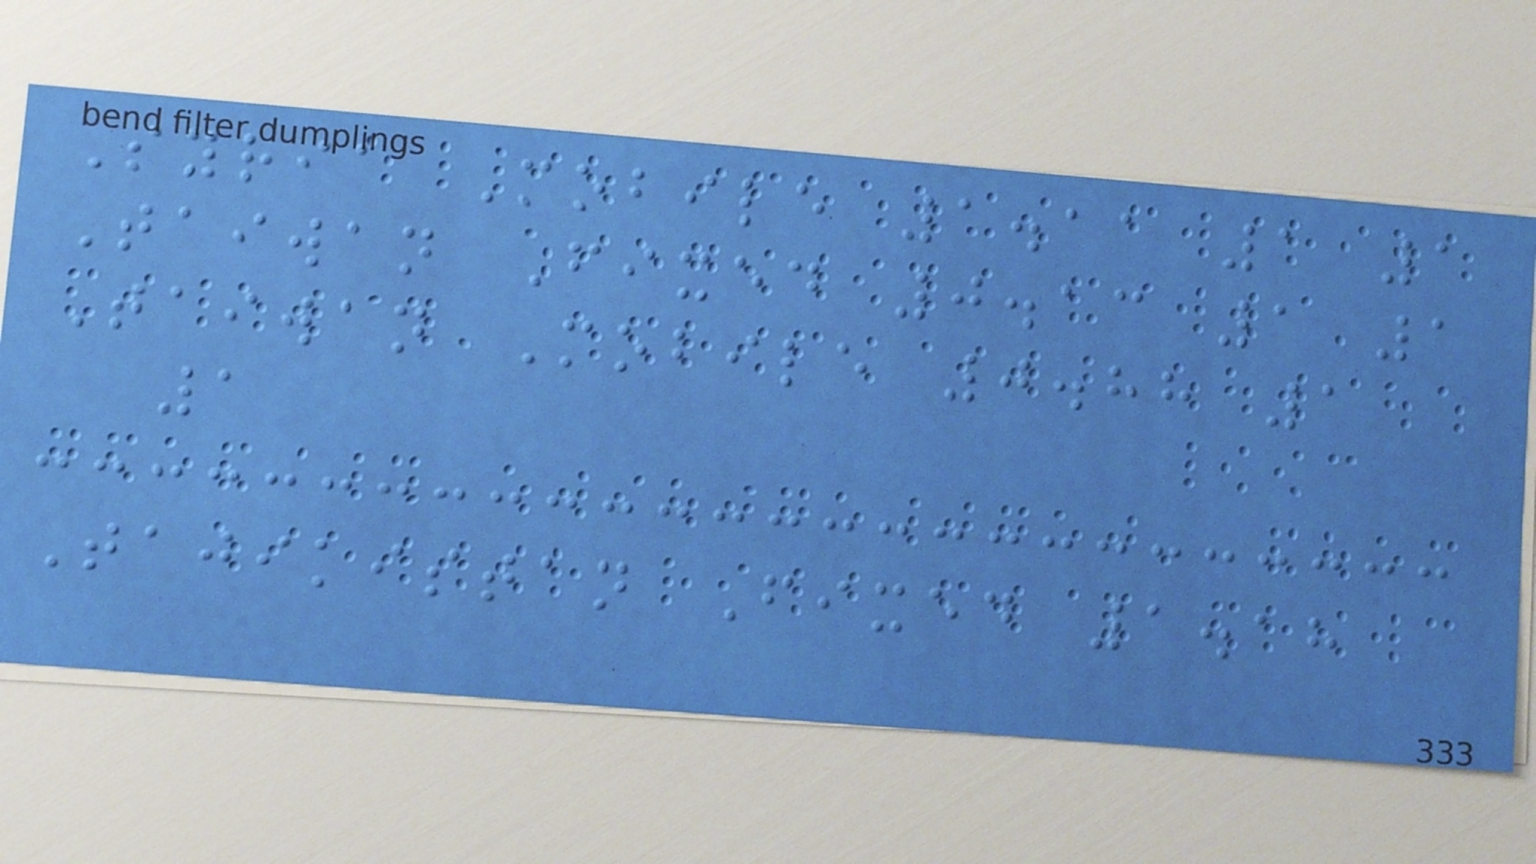Syria Mobile 1.11 1 1
Taiwan Fixed 0.13 1 1
Taiwan Mobile 0.88 1
1
Tajikistan Fixed 1.18
